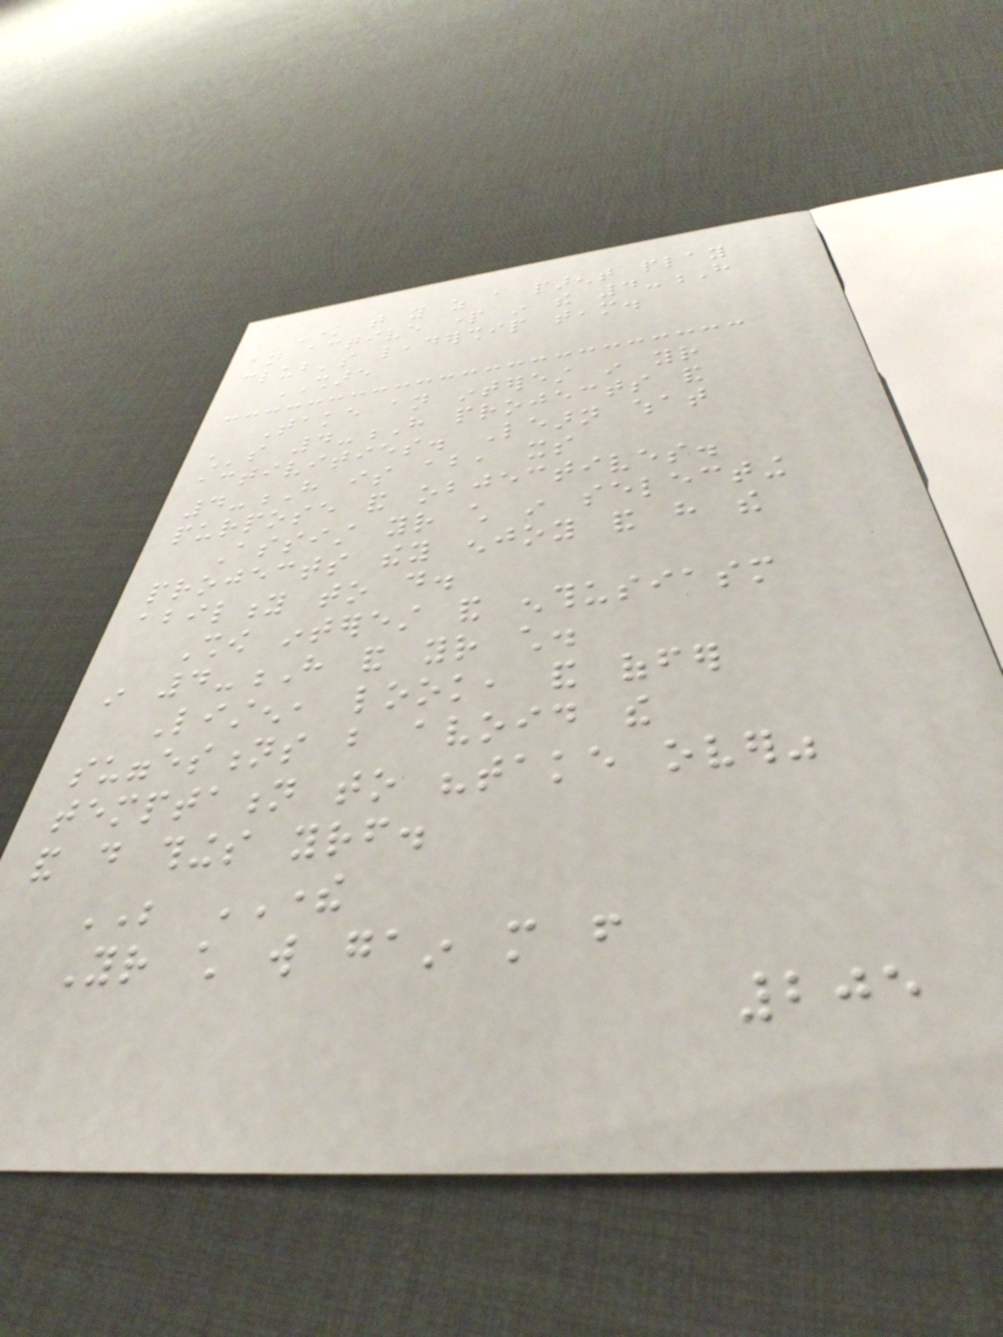Know that you as a parent play
an active part in the 4-H
club's leadership team.
SHARE
Take an interest in your
child's 4-H projects and
activities. Learn what
4-H is about, its
purpose and objectives.
Assist your child in selecting
projects they enjoy and have the
ability to do.
Show interest and enthusiasm
in 4-H and your child.
Listen, look, and offer
suggestions but avoid the
temptation to "take over"
and do things yourself.
BE THERE
Your child will gain more from
205
